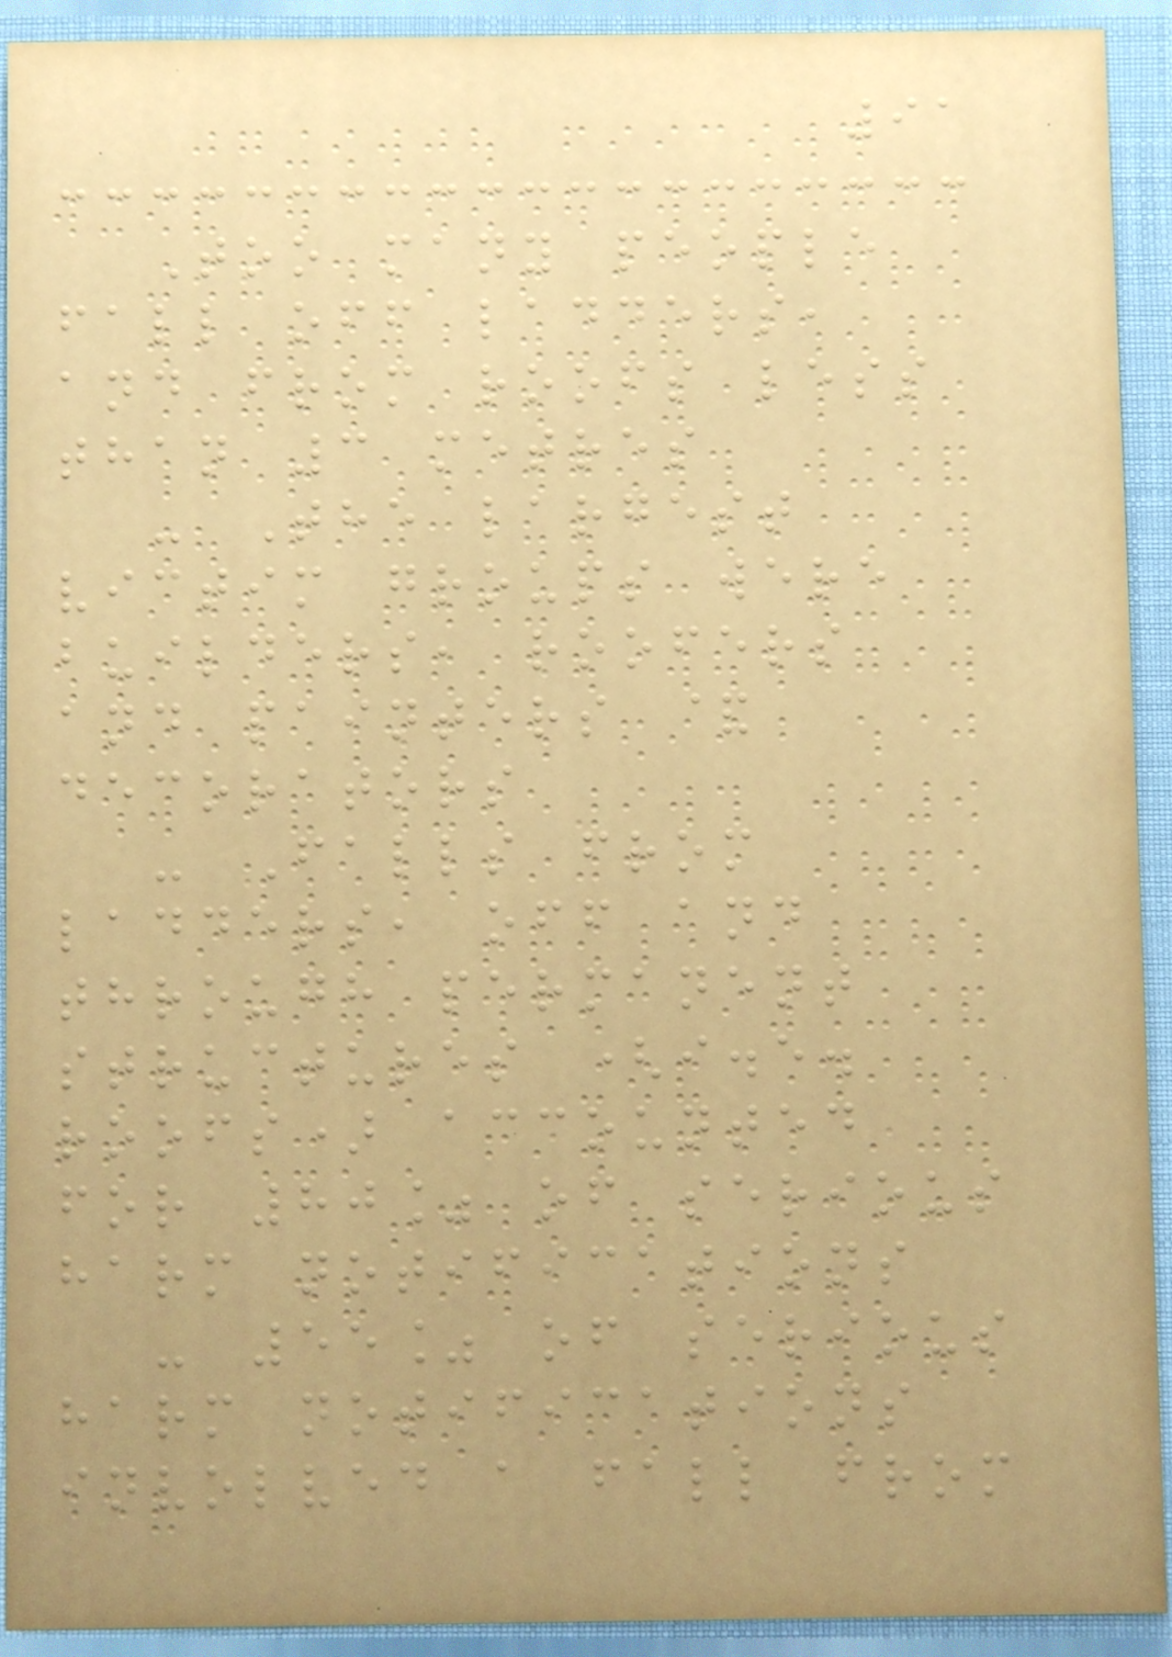91
Too many people
fall off ladders,
and from roofs less
than 3 metres
- The largest
victim groups were
builders, roofers
and painters &
decorators
- Falls from
ladders, off and
through permanent
structures (i.e.
roofs) accounted
for 80% of serious
harm notifications
- 55% of serious
harm notifications
involved a fall from
